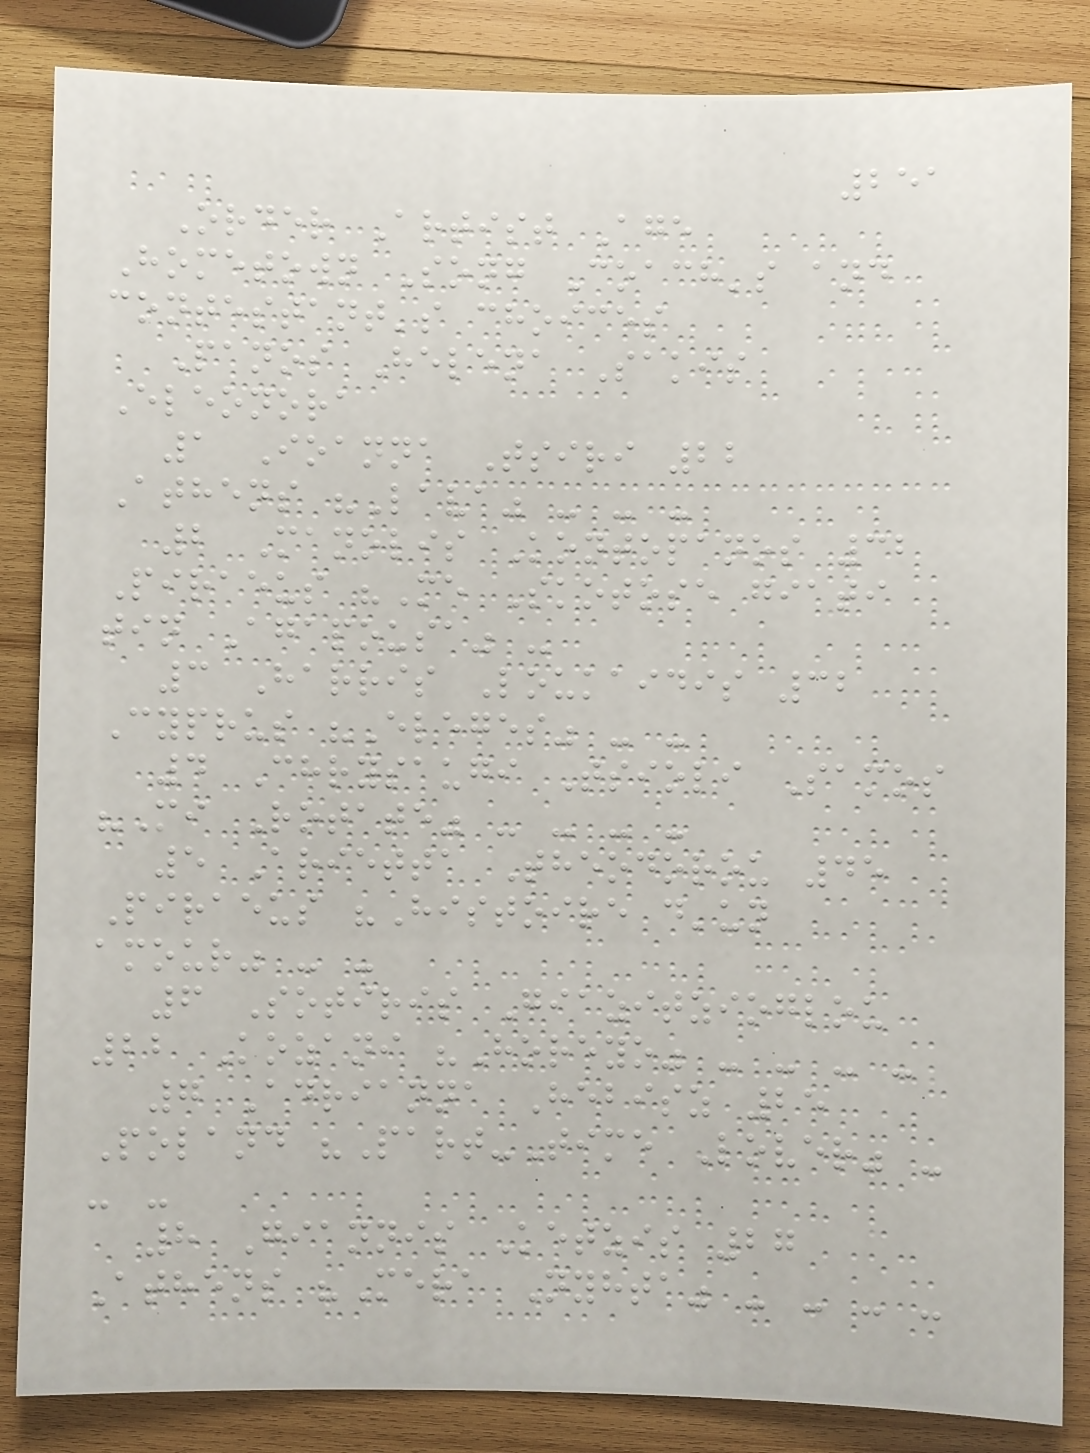251
Order Artist Age
Hometown Song Coach's and
contestant's choices
Panos Helena Sakis
Eleonora
1 Ioanna Tsiri 22
Athens "Lava" - - -
2 Manolis Kontopanos 32
Piraeus "Me Skotose giati
tin Agapousa" -
3 Harris Loukaidis 32
Cyprus "Eleges" - -
4 Chrysaugi Tsioli Samos
"Mi Rotate" - - - -
5 Arietta Theodorou 45
Piraeus "Histoire d'un
amour" - -
6 Sotiris Giazitzioglou
22 Kozani "Horeyo" - - - -
7 Adrianna Hebisz 25
Poland "Part-Time Lover" -
- -
8 Giannis Ketzis 27
Athens "Mera Nyhta" - - - -
